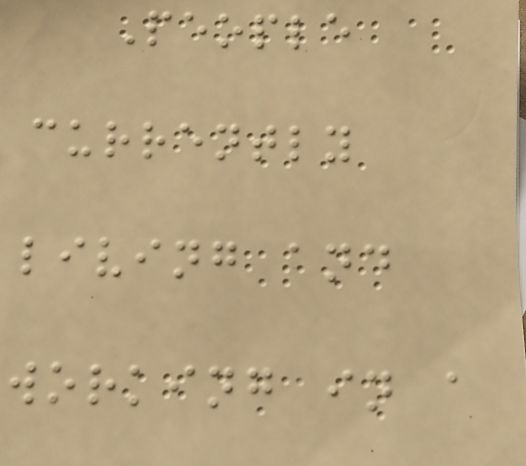People
currently
living and
working in a
